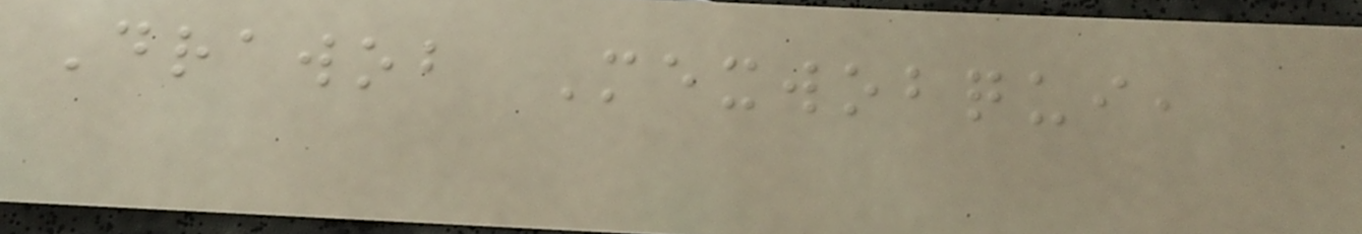Drawob Mexwobqui,
